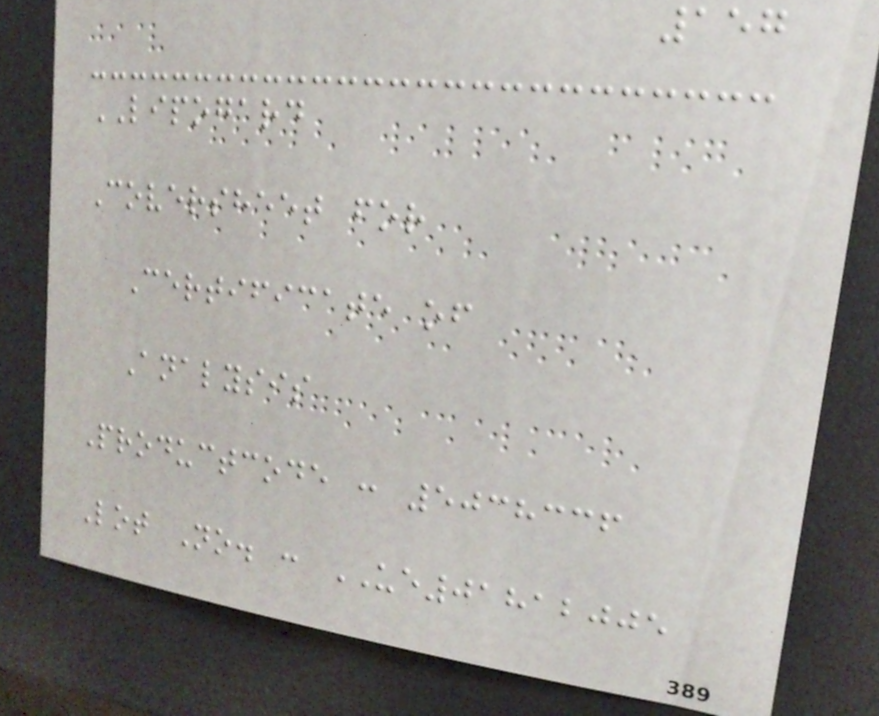157
LIPOGARD
Coversheet for
Certificate of
Analysis
Productcode : 5038336
Lot No. : UE01812005
